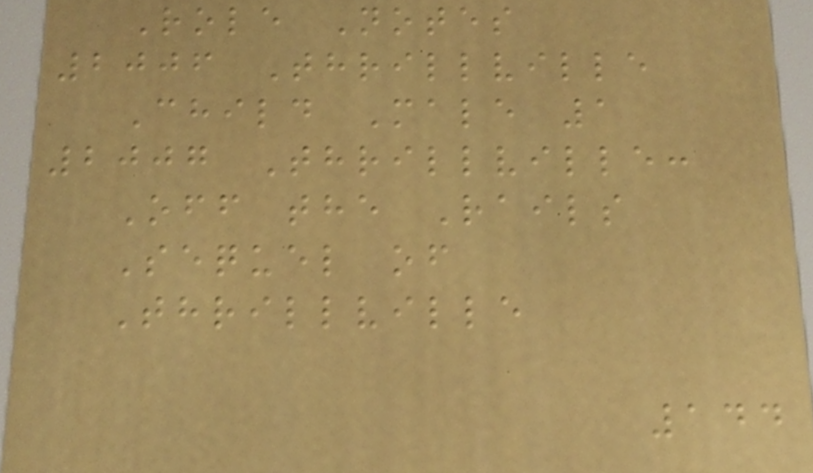Role Notes
2006 Thrillville
Child Male 1
2007 Thrillville:
Off the Rails
Sequel of
Thrillville
144
